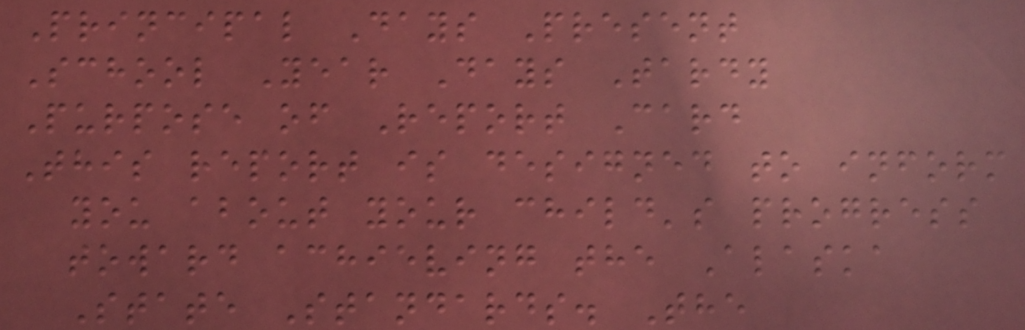Principal Days Present
School Year Days Tardy
Purpose of Report Card
This report is designed to inform
you about your child's progress
toward achieving the Alaska
State Standards. The
